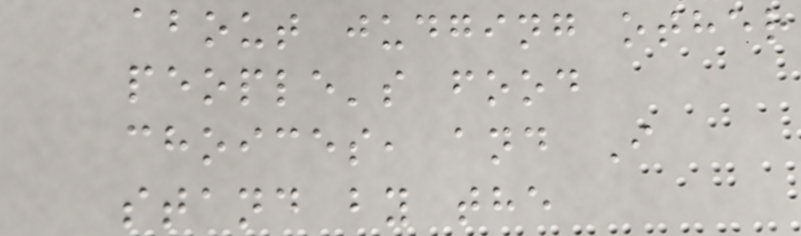about judging other
people's food
choices, and I
stand by the
